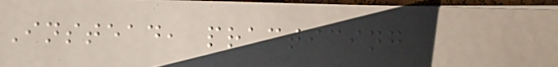Instead, practicing
